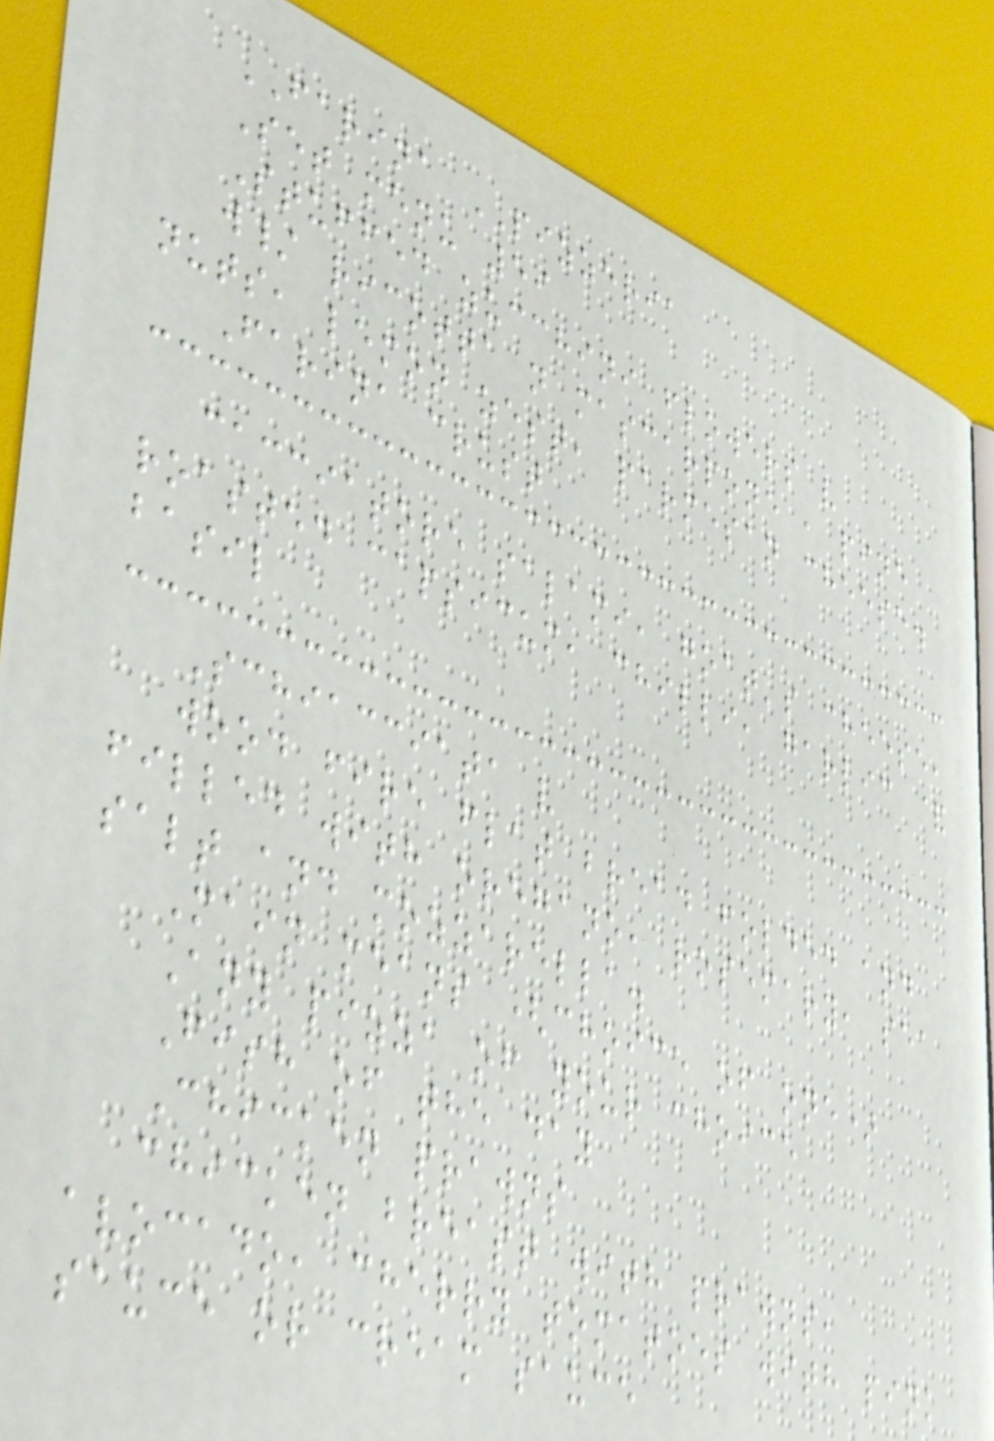FARINA PIZZERIA
Set menu 59
Stuffed zucchini flowers v
w/ ricotta n mascarpone , pine
nuts, lemon zest, parmesan cheese.
Farina crust
cacciatore salami, goat's cheese,
roasted capsicum, chilli, garlic &
basil
Schiacciata v
wood fire flat bread folded and
filled with oregano, rosemary, sea
salt and mozzarella.
Main means (choice of one)
Any pizza of your choice
Fish of the day
Chicken prawns
chicken breast with prawns,
avocado, cherry tomatoes with pink
sauce or cream sauce
